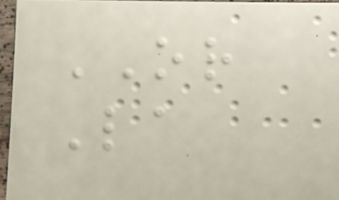OR
La
